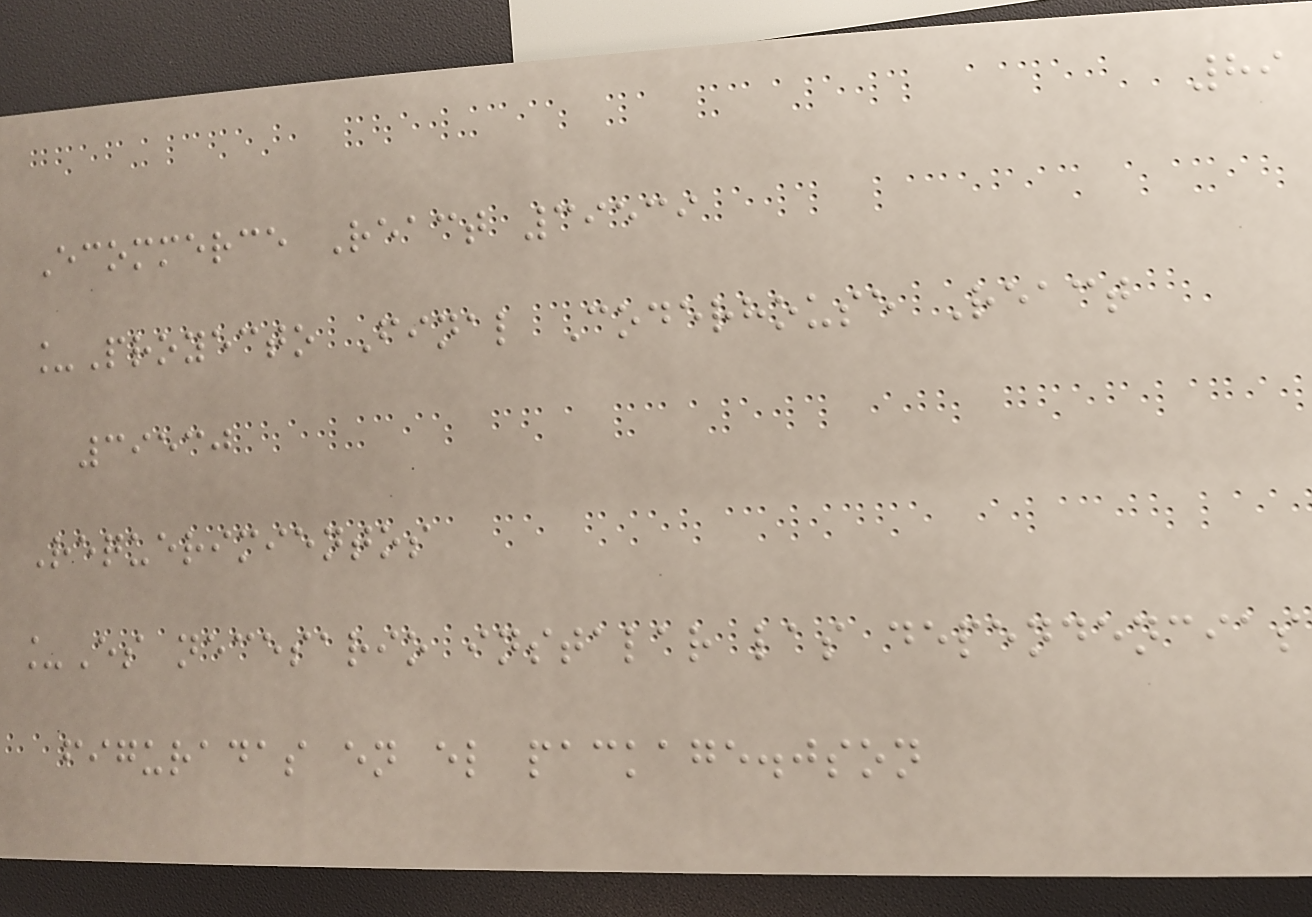89
Ecommerce React 39539
_Proyecto Final Coderhouse React
39530
Requerimientos
_Es necesario instalar las dependencias
figuradas en el package.json
